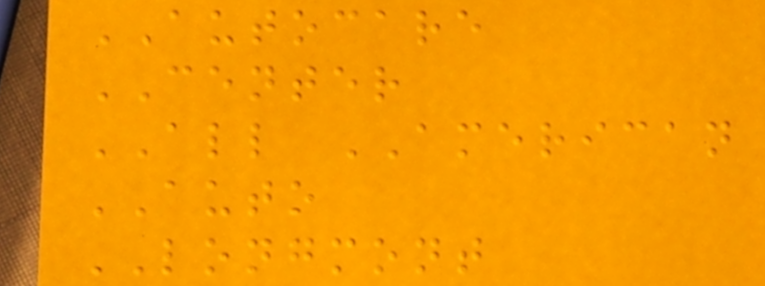AUTOCARE
CENTER
ALL AMERICAN
AUTO
LONGMONT
